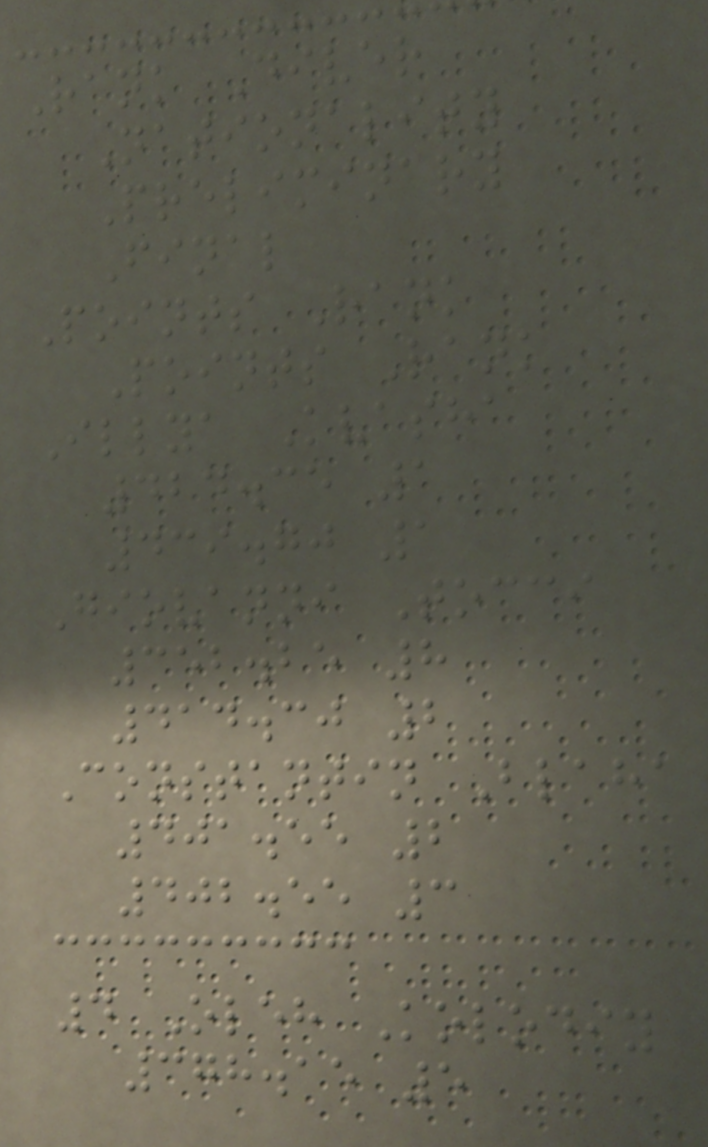Rank Diver
Nationality
Preliminary
Final
Points Rank
Points Rank
Illya Kvasha
424.35 1
439.70 1
Giovanni Tocci
352.25 8
414.30 2
Constantin Blaha
401.55 2
402.55 3
4 Oleh Kolodiy
378.15 5
